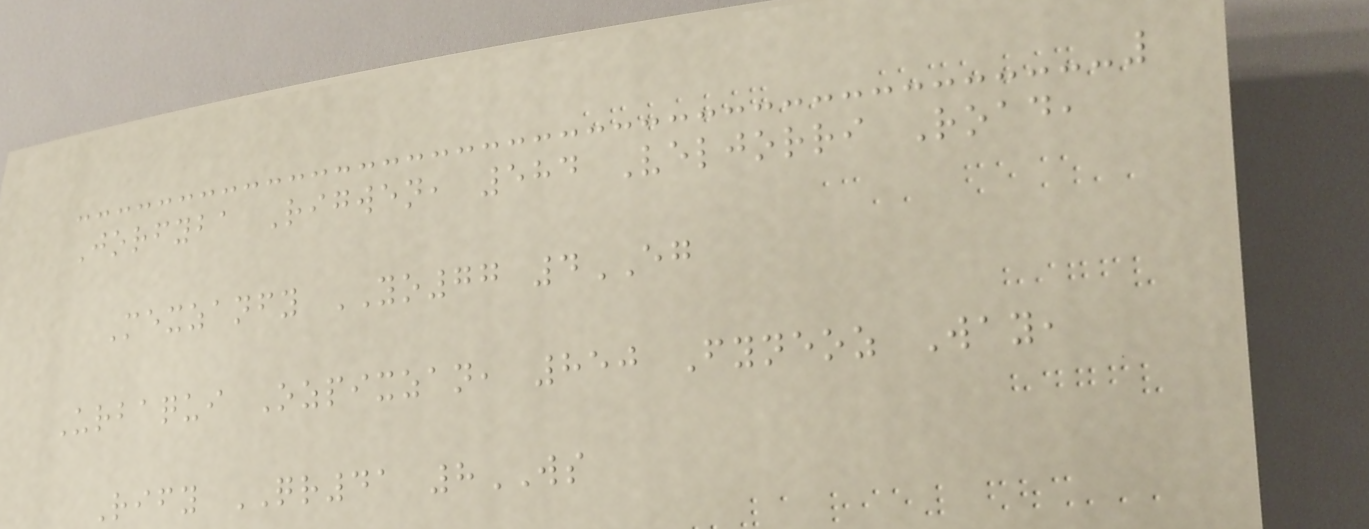Jorfyba Rigwen, 584 Veljorri Road,
Mexzanfy YO77 4EG
Urbaqui Ozpixzan, 850 Fyneoz Way,
Rify QR41 8WS
